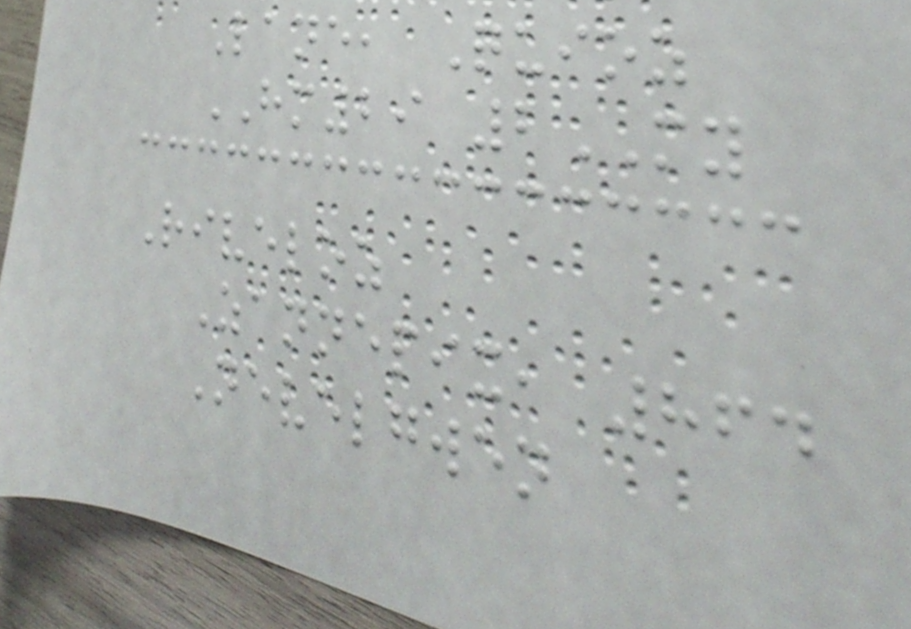Lane, Quioz
HM29 2MY
Riveloz
Zannepix, 864
Nevelgwen
